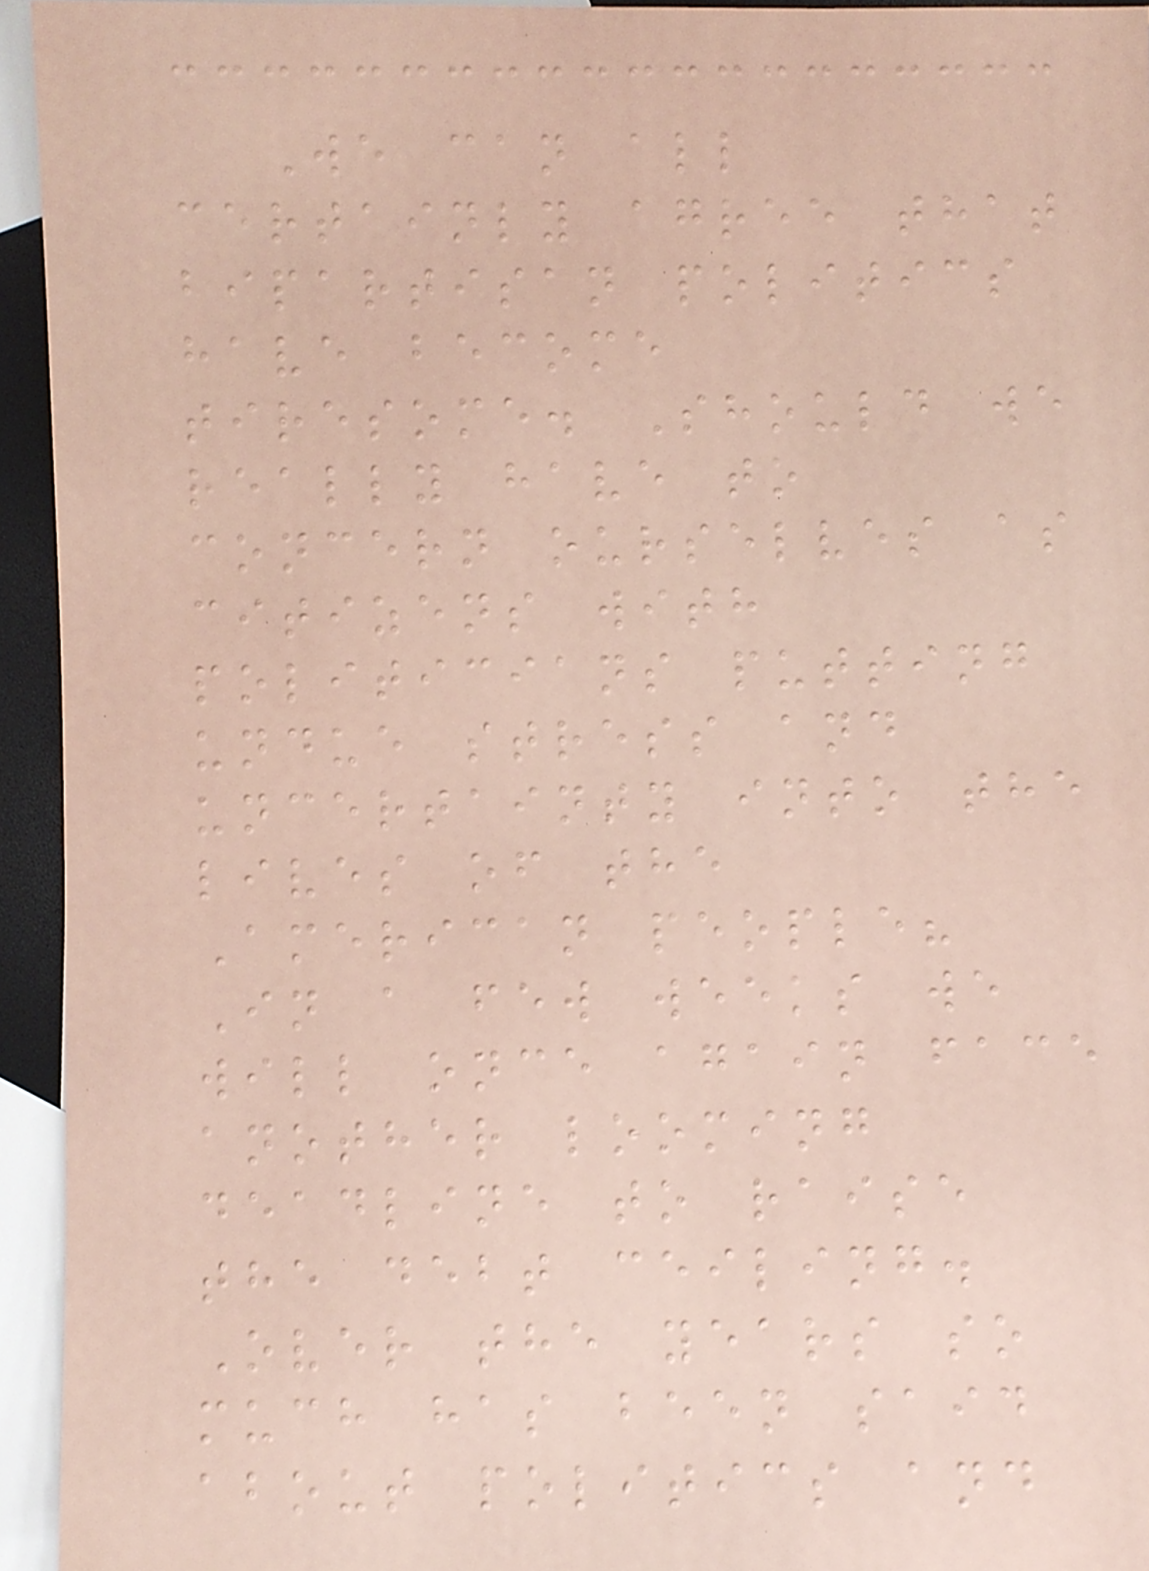We can all
certainly agree that
bipartisan politics
have become
tiresome. Should we
really have to
concern ourselves as
citizens with
politicians putting
undue stress and
uncertainty into the
lives of the
American people?
In a few weeks we
will once again face
another looming
deadline to raise
the debt ceiling.
Over the years so
much has been said
about politics and
